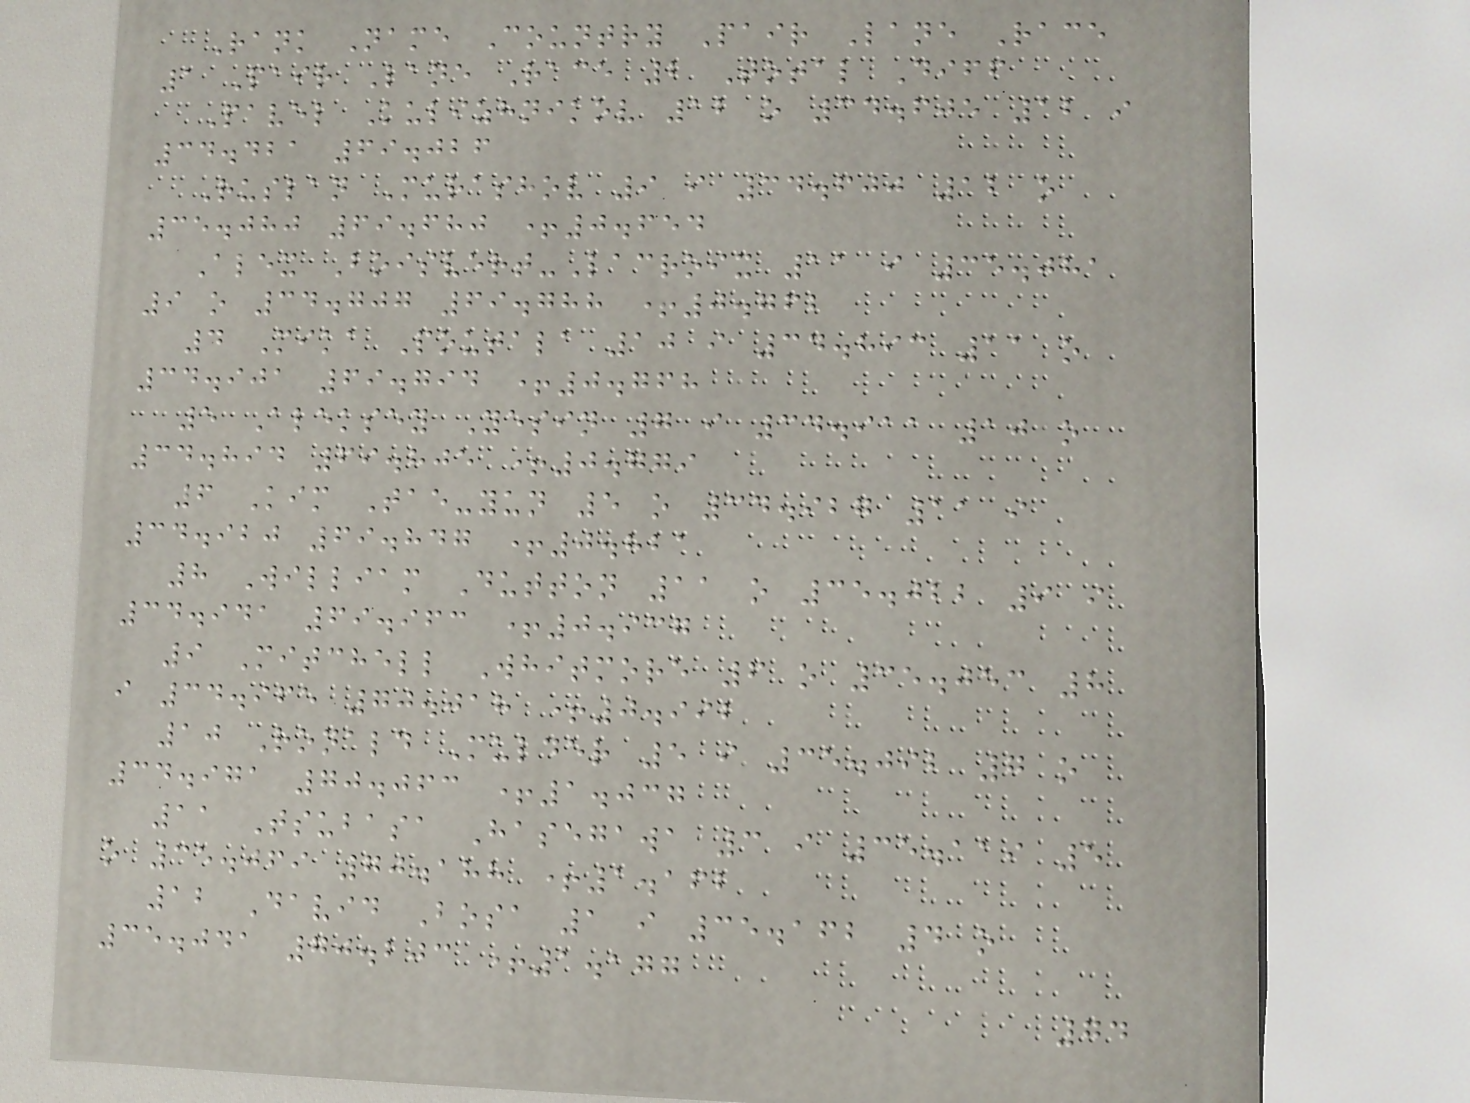Rank Name Country Pair Lane Race
1 Pair Lane Race 2 Total Diff
Pavel Kulizhnikov 12 o 34.605 12 i
34.421 69.026
Ruslan Murashov 9 i 34.600 12 o
35.080 69.680 +0.654
Alex Boisvert-Lacroix 11 i 35.081
9 o 34.707 69.788 +0.762
4 Mika Poutala 10 i 34.893 11 o
34.901 69.794 +0.768
5 Aleksey Yesin 7 i 34.911 10 o
34.894 69.805 +0.779
6 Kim Tae-yun 5 o 34.927 11 i
34.920 69.847 +0.821
8 William Dutton 11 o 35.022 9 i
34.941 69.963 +0.937
9 Mitchell Whitmore 6 o 35.053 8
i 34.965 70.018 +0.992
10 Ronald Mulder 5 i 35.092 7 o
34.971 70.063 +1.037
11 Tsubasa Hasegawa 3 i 35.119 5
o 35.069 70.188 +1.162
12 David Bosa 1 i 35.162 4 o
35.041 70.203 +1.177
74
